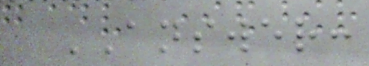ANSWER:
